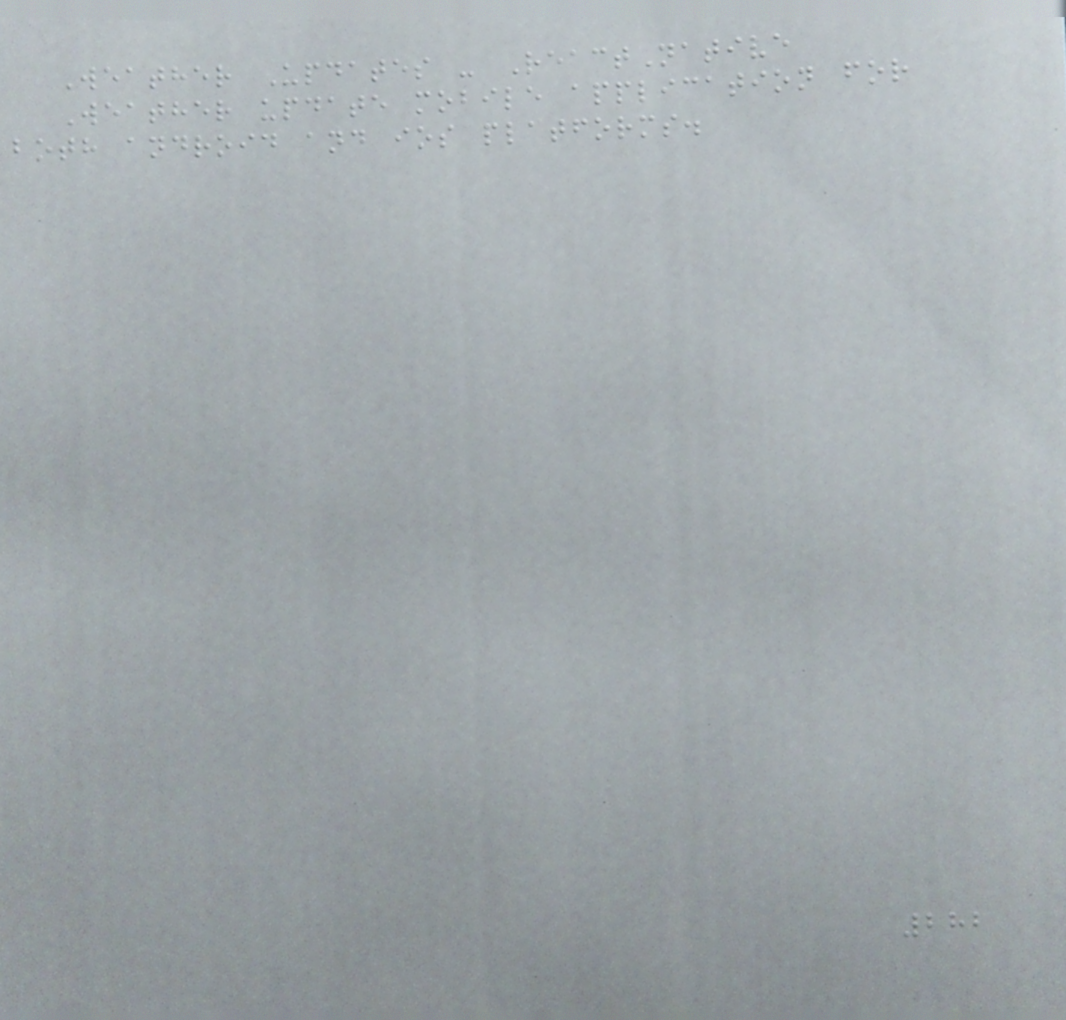Weather Updates - ReactNative
Weather update mobile application for
both android and ios platforms.
282
